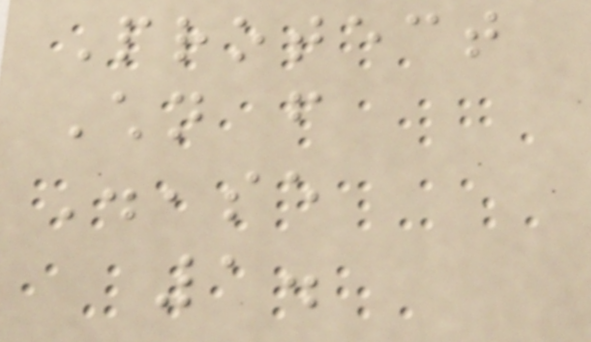Protect
Children from
Disease
1.
